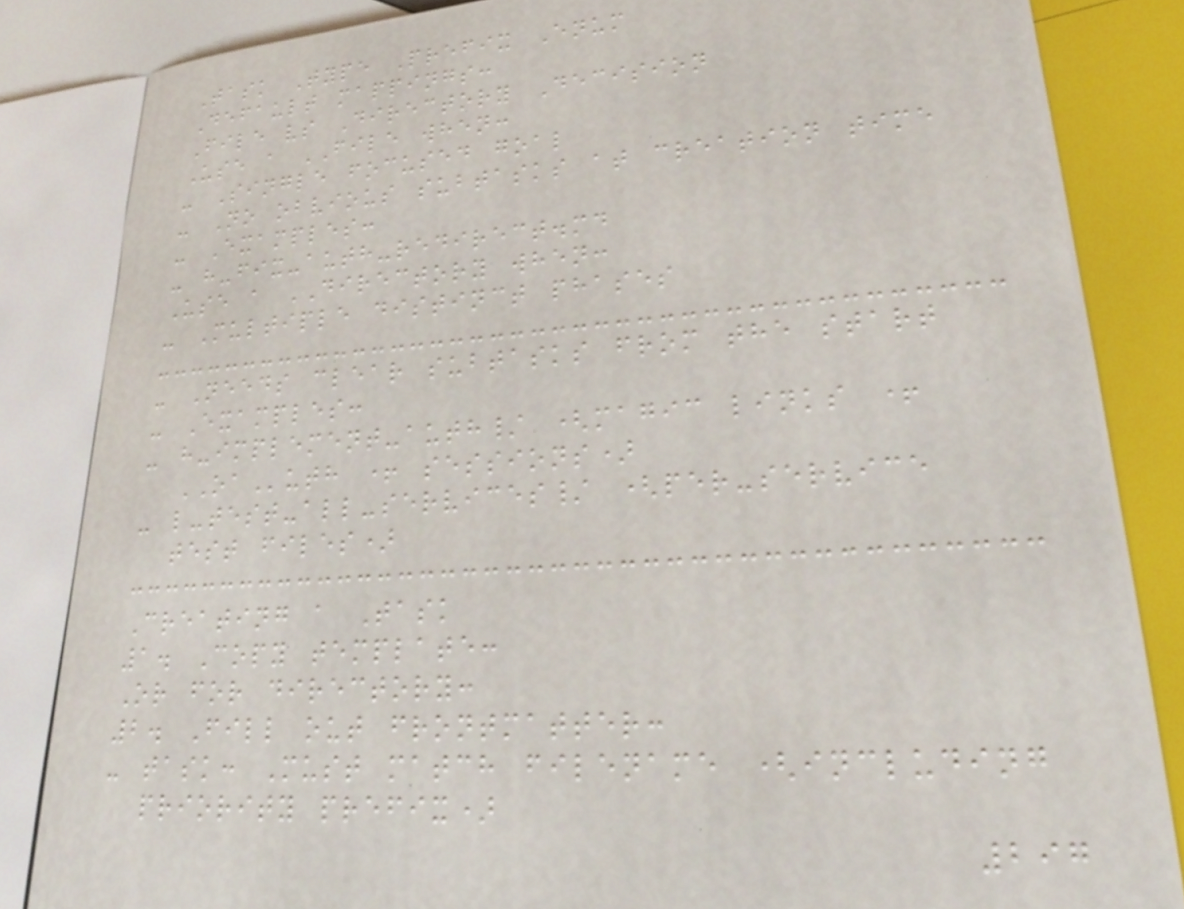Task Type Prefix Enum
Default mappings:
File vs Directory Decision
Use a FILE when:
- Single focused goal
- No obvious subtasks at creation time
- Examples:
- h-fix-auth-redirect.md
Use a DIRECTORY when:
- Multiple distinct phases
- Needs clear subtasks from the start
- Examples:
- h-implement-auth/ (magic links +
OAuth + sessions)
- l-test-all-services/ (per-service
test files)
Creating a Task
1. Copy template:
Or for directory:
2. Fill out frontmatter:
- task: Must match filename (including
priority prefix)
297
